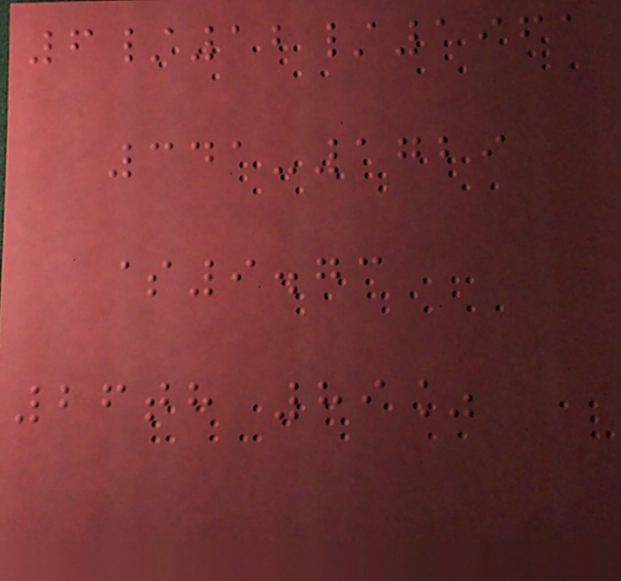6/12/1961
341-1729
$9.73
26th 89%
